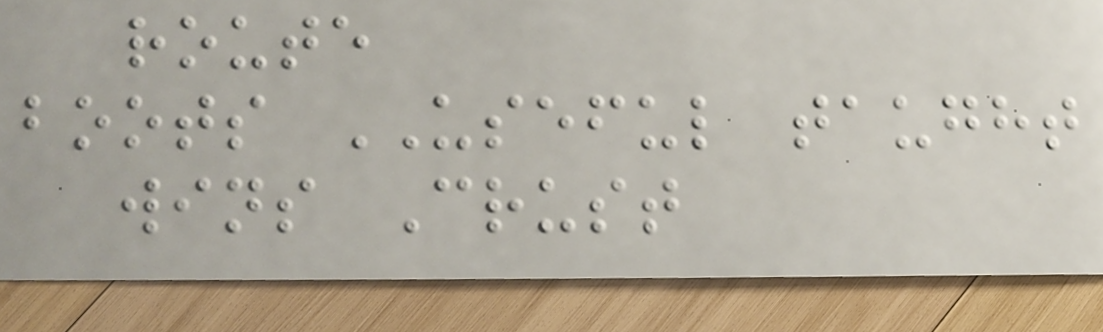route
boots USEFUL taught
wins Crust
